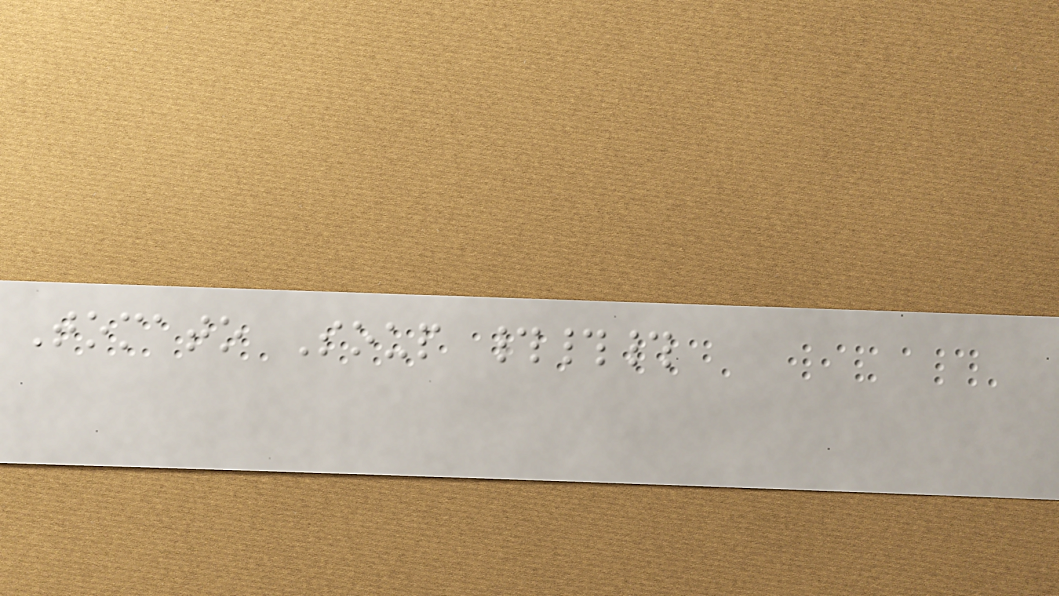Tomato Soup ###
